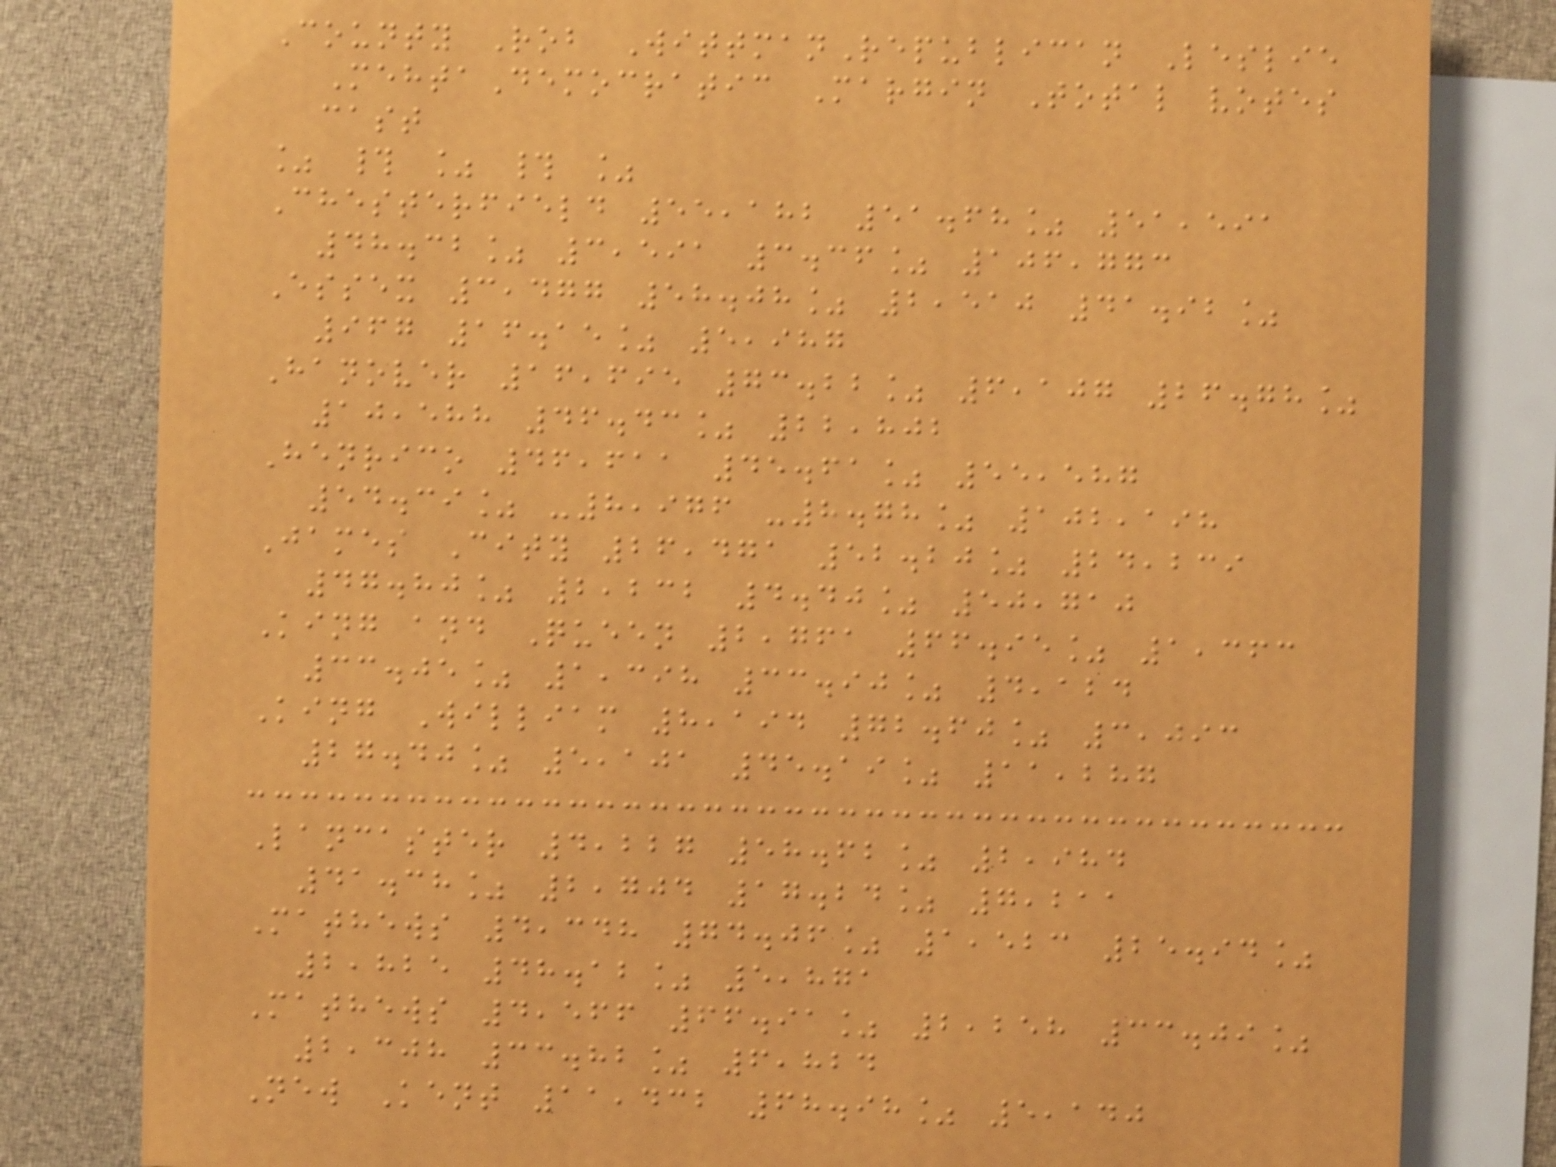County Rob WittmanRepublican Leslie
MehtaDemocratic Margin Total votes
cast
% # % # %
Chesterfield 55,182 51.68% 51,591
48.32% 3,591 3.36% 106,773
Essex 3,477 58.08% 2,510 41.92%
967 16.15% 5,987
Hanover 16,695 73.22% 6,107 26.78%
10,588 46.43% 22,802
Henrico 46,611 45.61% 55,587
54.39% -8,976 -8.78% 102,198
James City 26,471 52.20% 24,239
47.80% 2,232 4.40% 50,710
King and Queen 2,761 66.95% 1,363
33.05% 1,398 33.90% 4,124
King William 8,194 72.60% 3,093
27.40% 5,101 45.19% 11,287
Lancaster 4,227 58.62% 2,984
41.38% 2,704 17.24% 7,211
Mathews 4,348 74.06% 1,523 25.94%
2,825 48.12% 5,871
Mathews 4,566 66.91% 2,258 33.09%
2,308 33.82% 6,824
New Kent 11,432 68.98% 5,140
